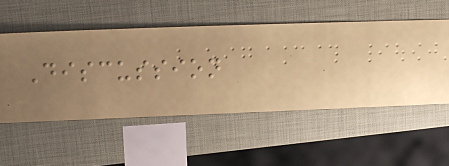Discussion
